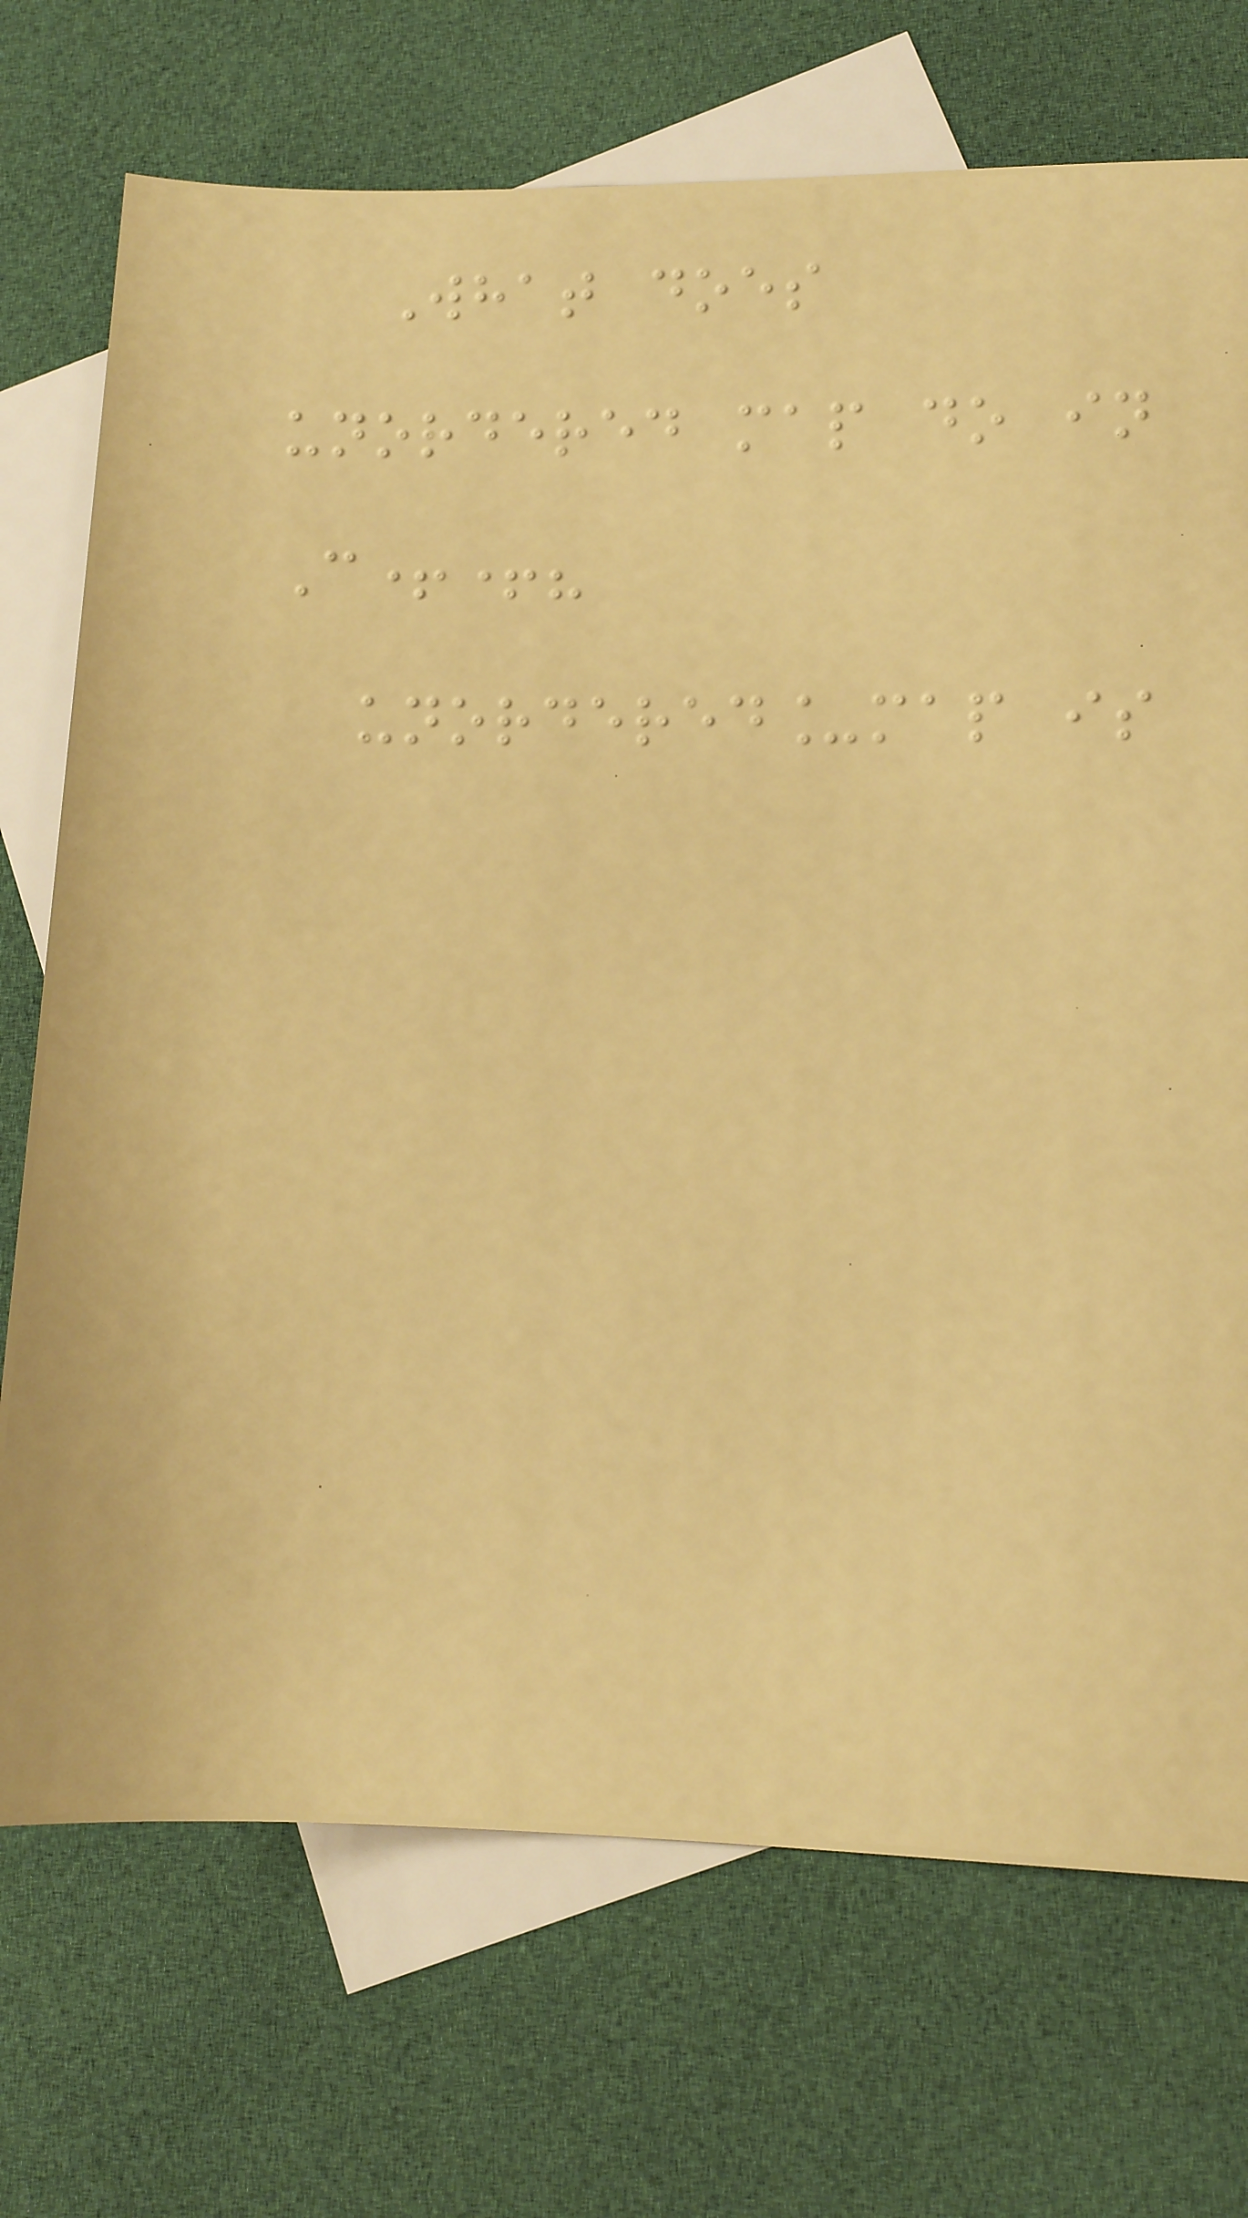What does
unordered map do in
C++?
unordered_map is
